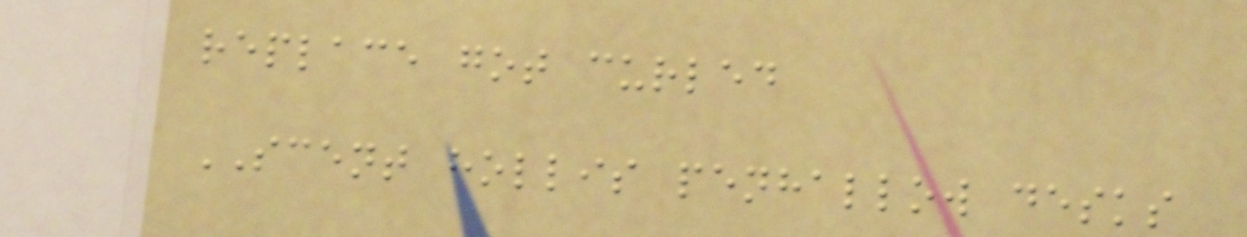replace got curled
SCENT hollis penhallow desks
